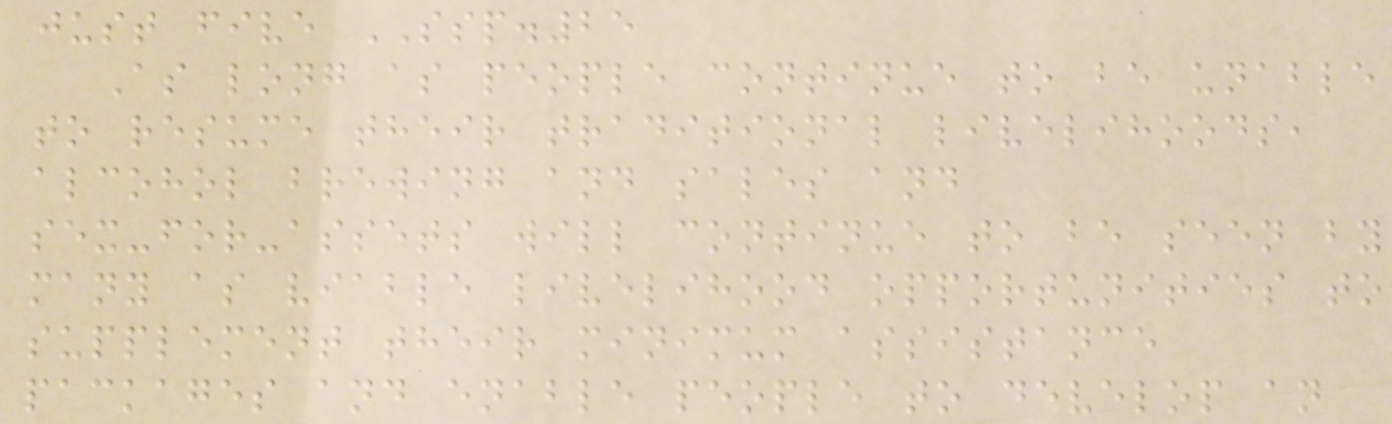just five SSP.25
As long as people continue to be unable
to resume their traditional livelihoods,
alcohol brewing and sales and
sex-for-assets will continue to be seen by
many as viable livelihood opportunities to
supplement their minimum assistance
packages and enable people to develop an
